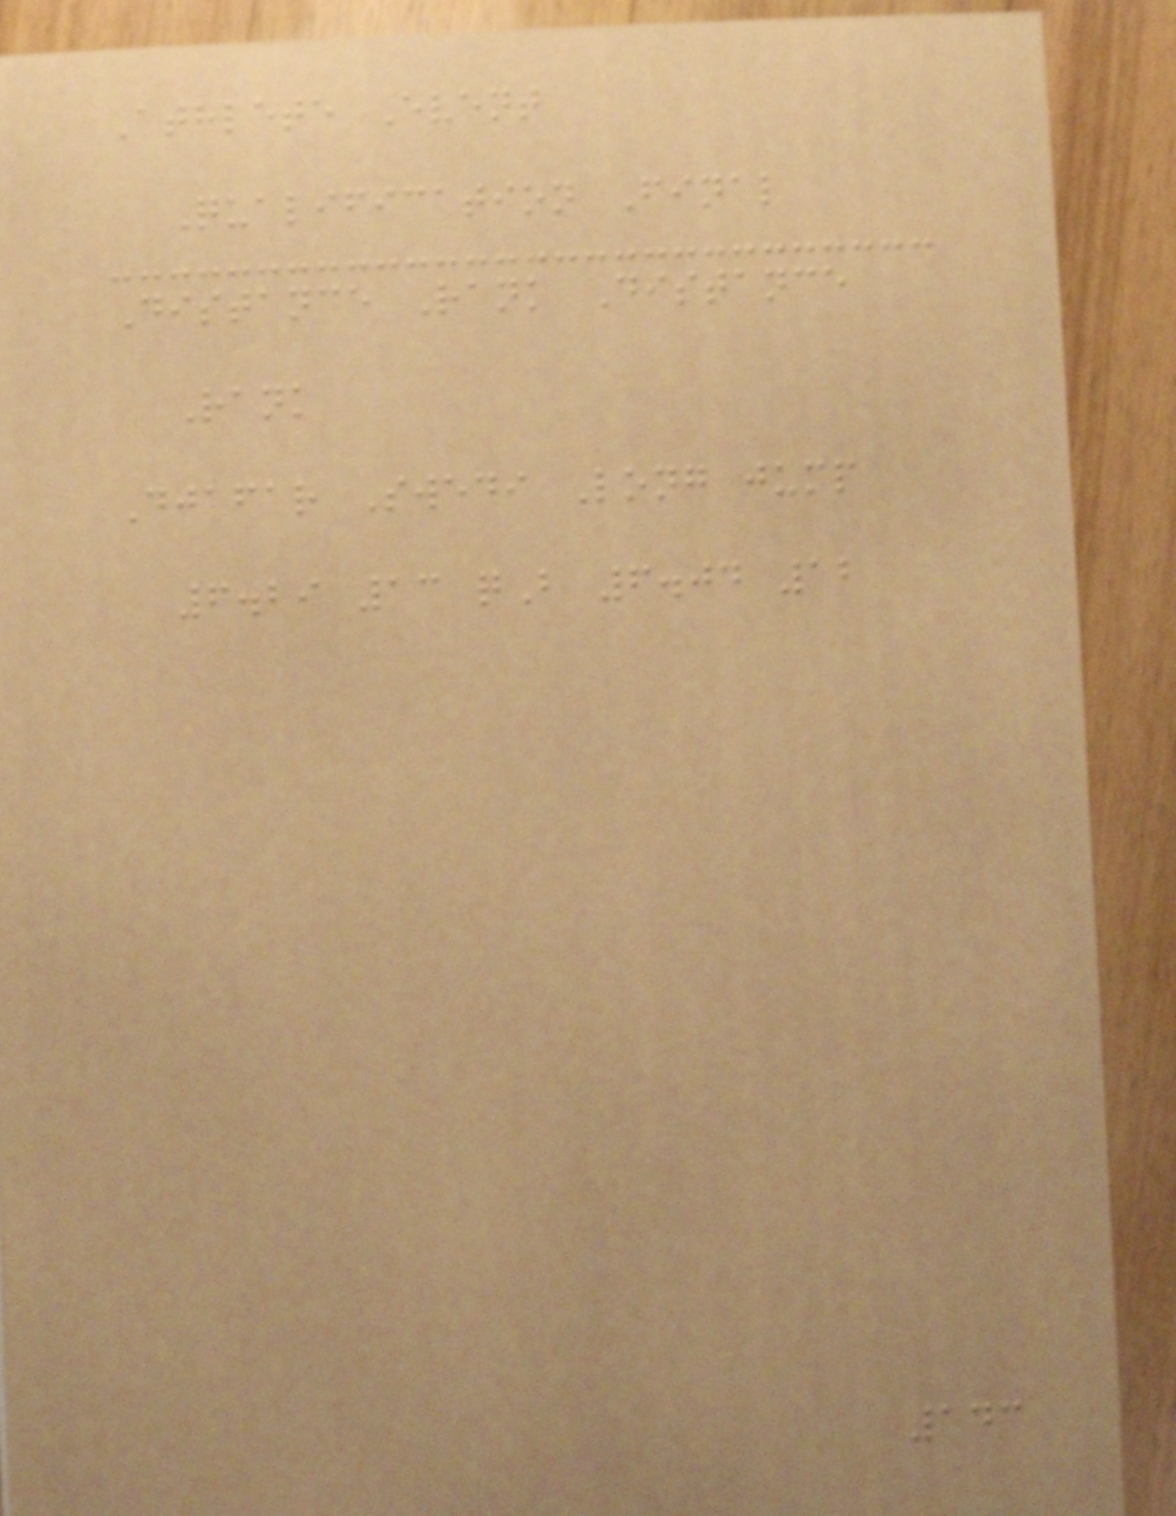Athlete Event
Qualification Final
Distance Rank Distance
Rank
Djafar Swedi Long jump
6.29 13 qB 6.04 12
143
